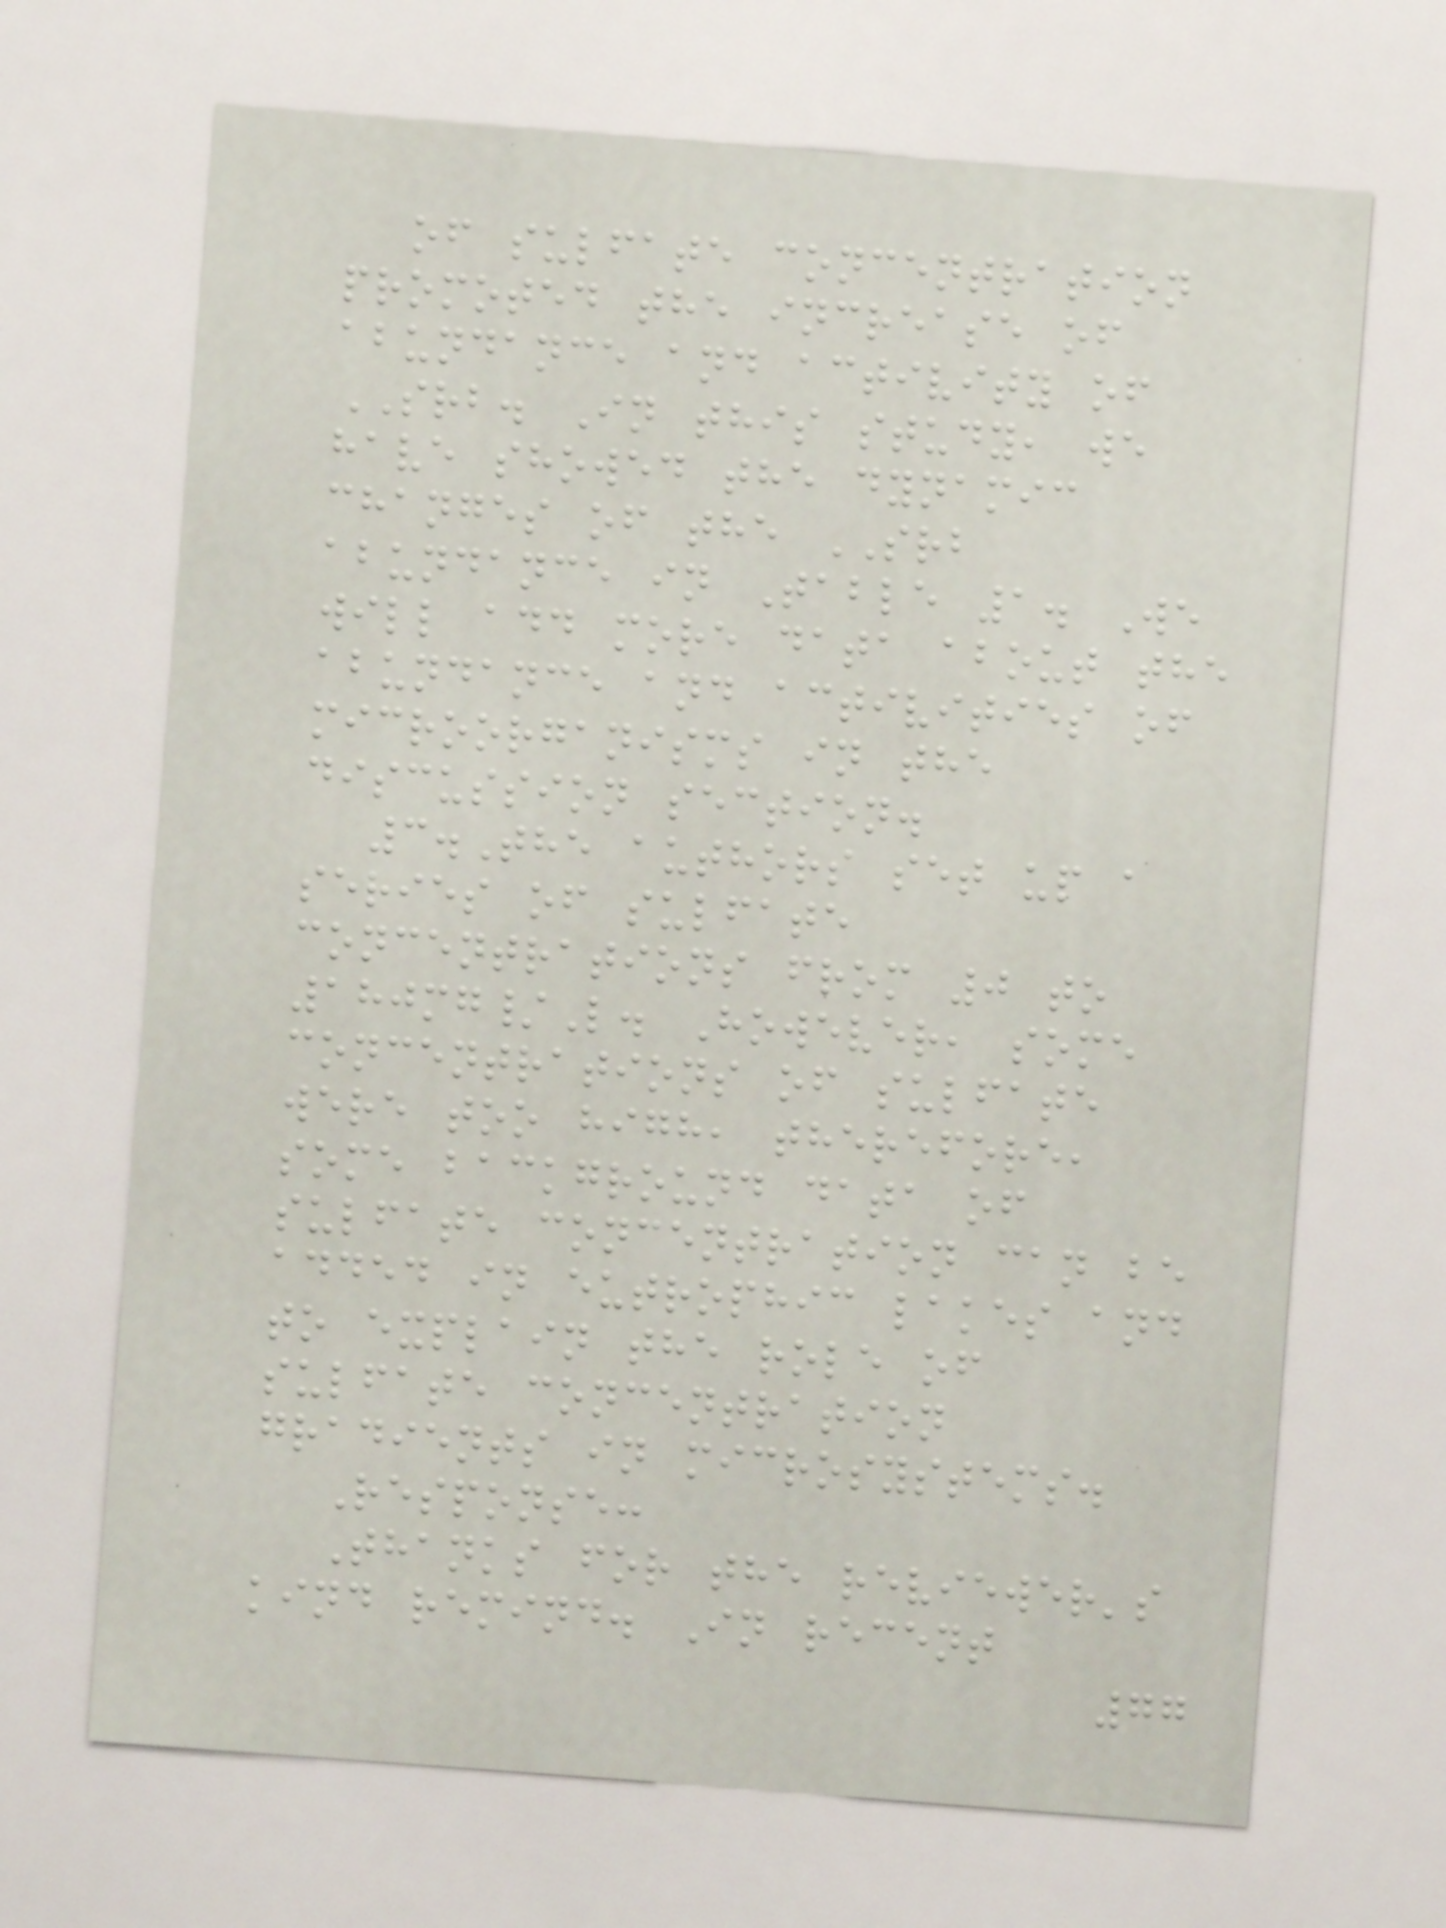of sulfate concentration
promoted the increase of
abundance and activity of
SRB. In this study, we
have showed the dynamic
changes of the SRB
abundance in Table 1. We
will add more data about the
abundance and activities of
microorganisms in the
discussion section.
3.The authors set up a
series of sulfate
concentrations from 0 to
180mg/L. However, some
concentrations of sulfate
were too high, therefore,
some background data of
sulfate concentration can be
added in eutrophic lakes and
to explain the role of
sulfate concentration
gradients in microsystems.
Response:
Thanks for the reviewer's
kind remind. In recent
77
